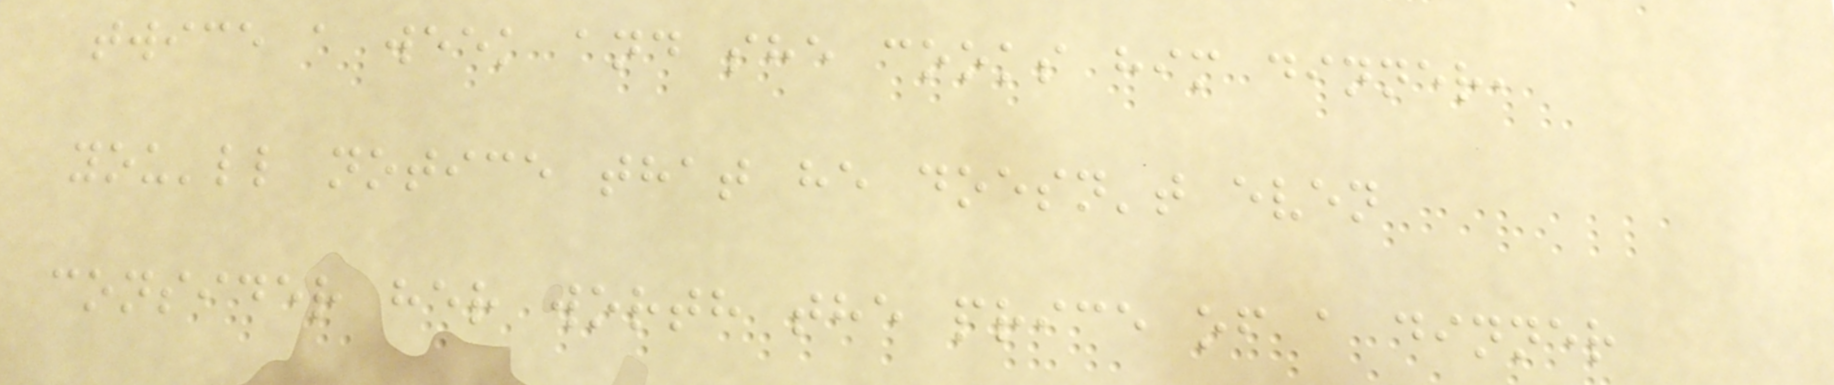twice a week and she cooks him dinner,
you'll notice that he doesn't even
consider her worth the price of a dinner
